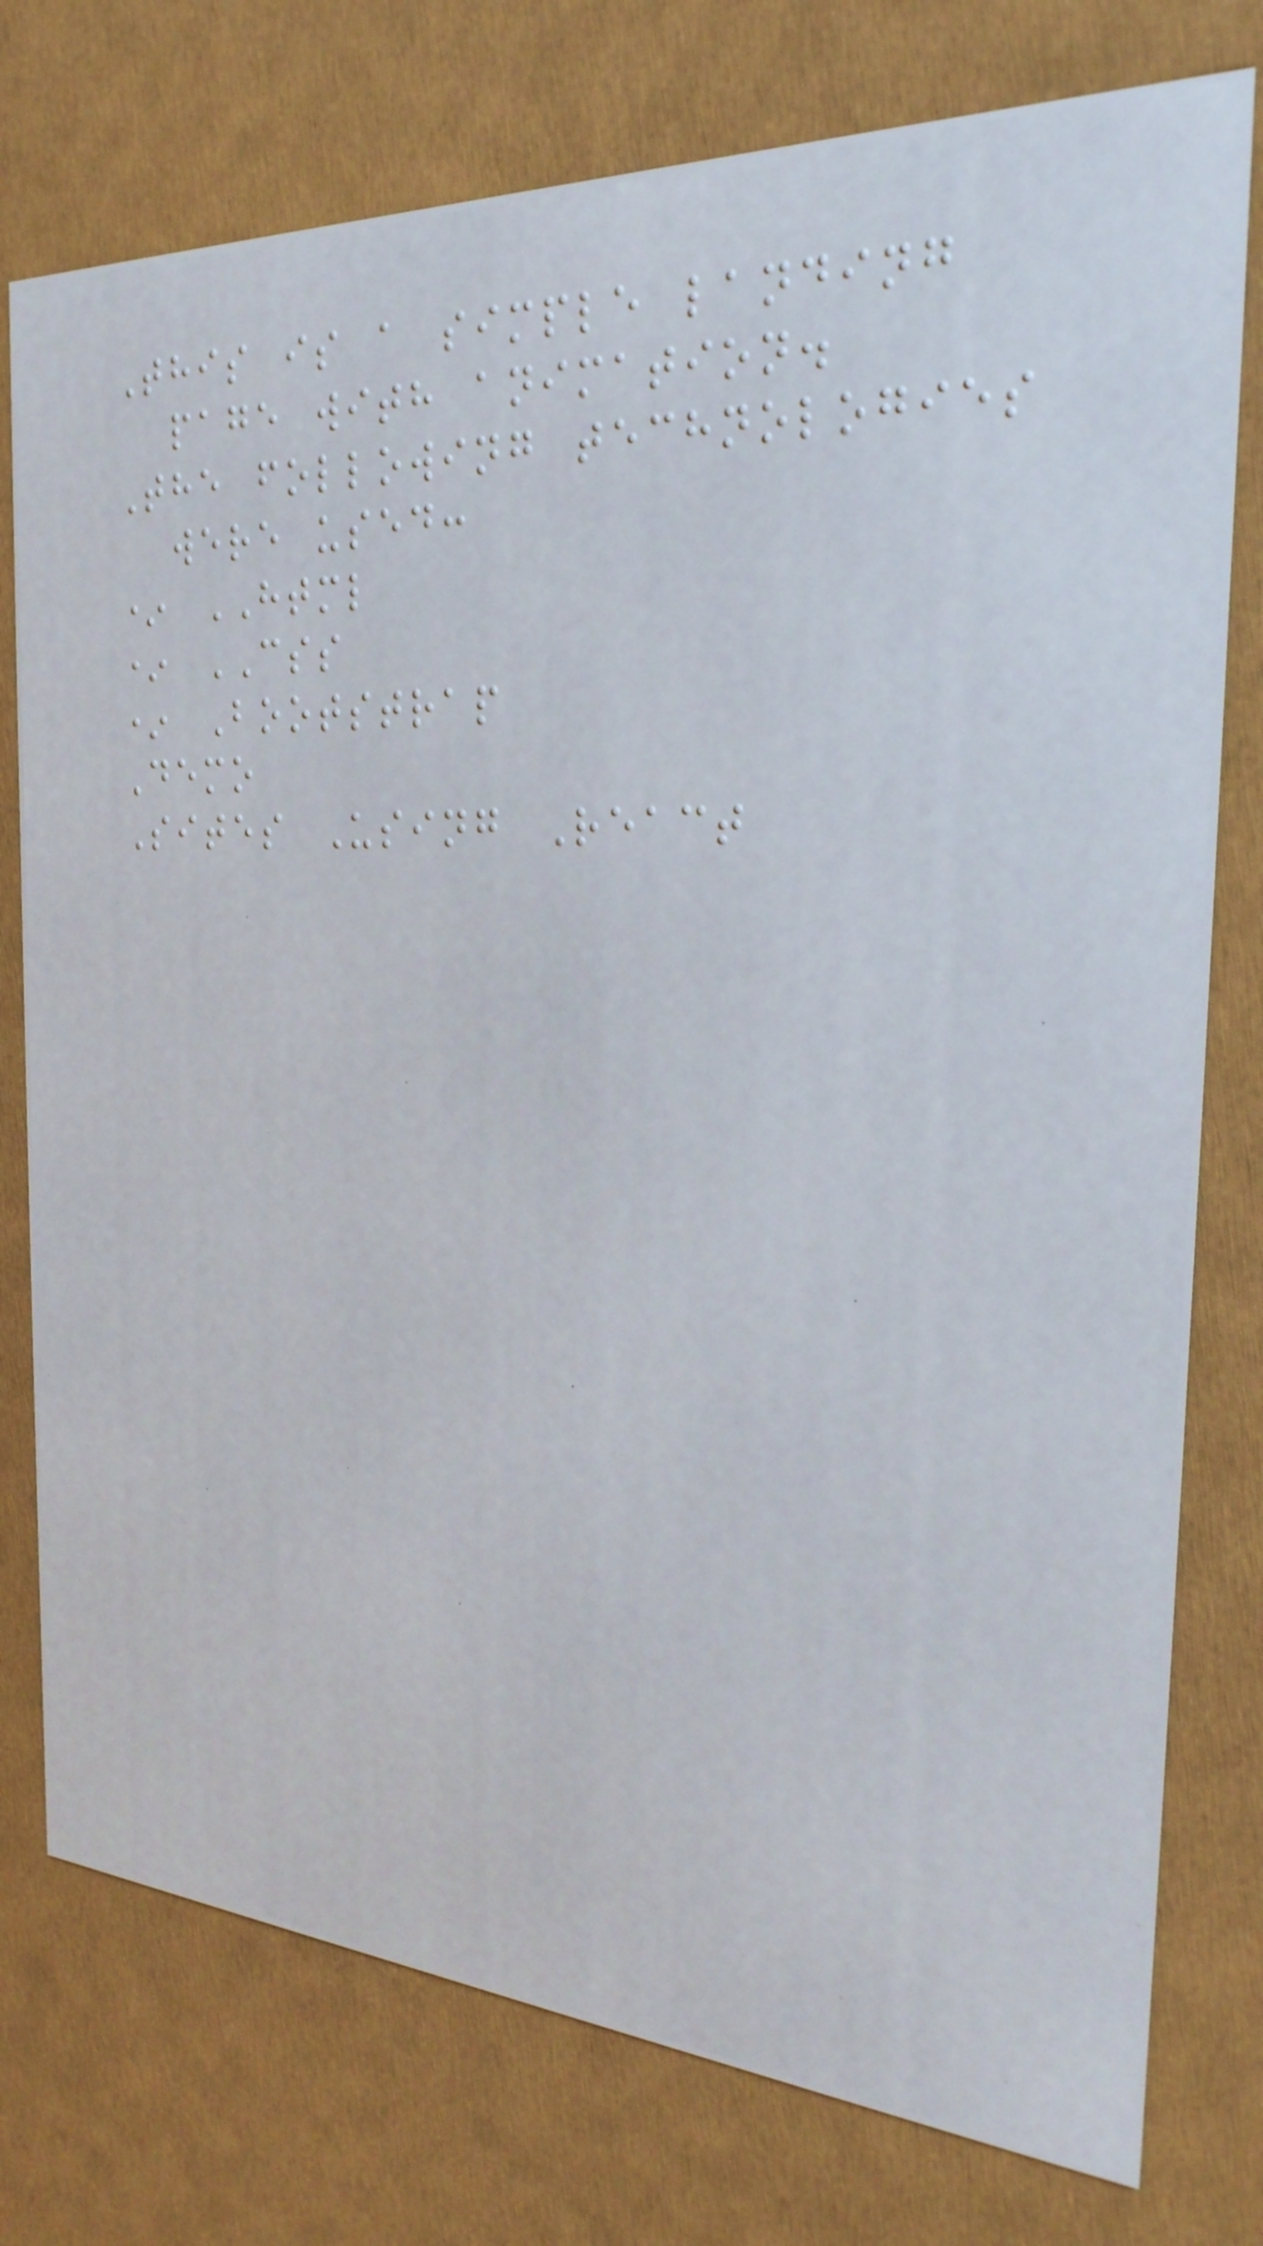This is a simple landing
page with animation.
The following technologies
were used:
* HTML
* CSS
* Bootstrap
Demo
Sites Using React
